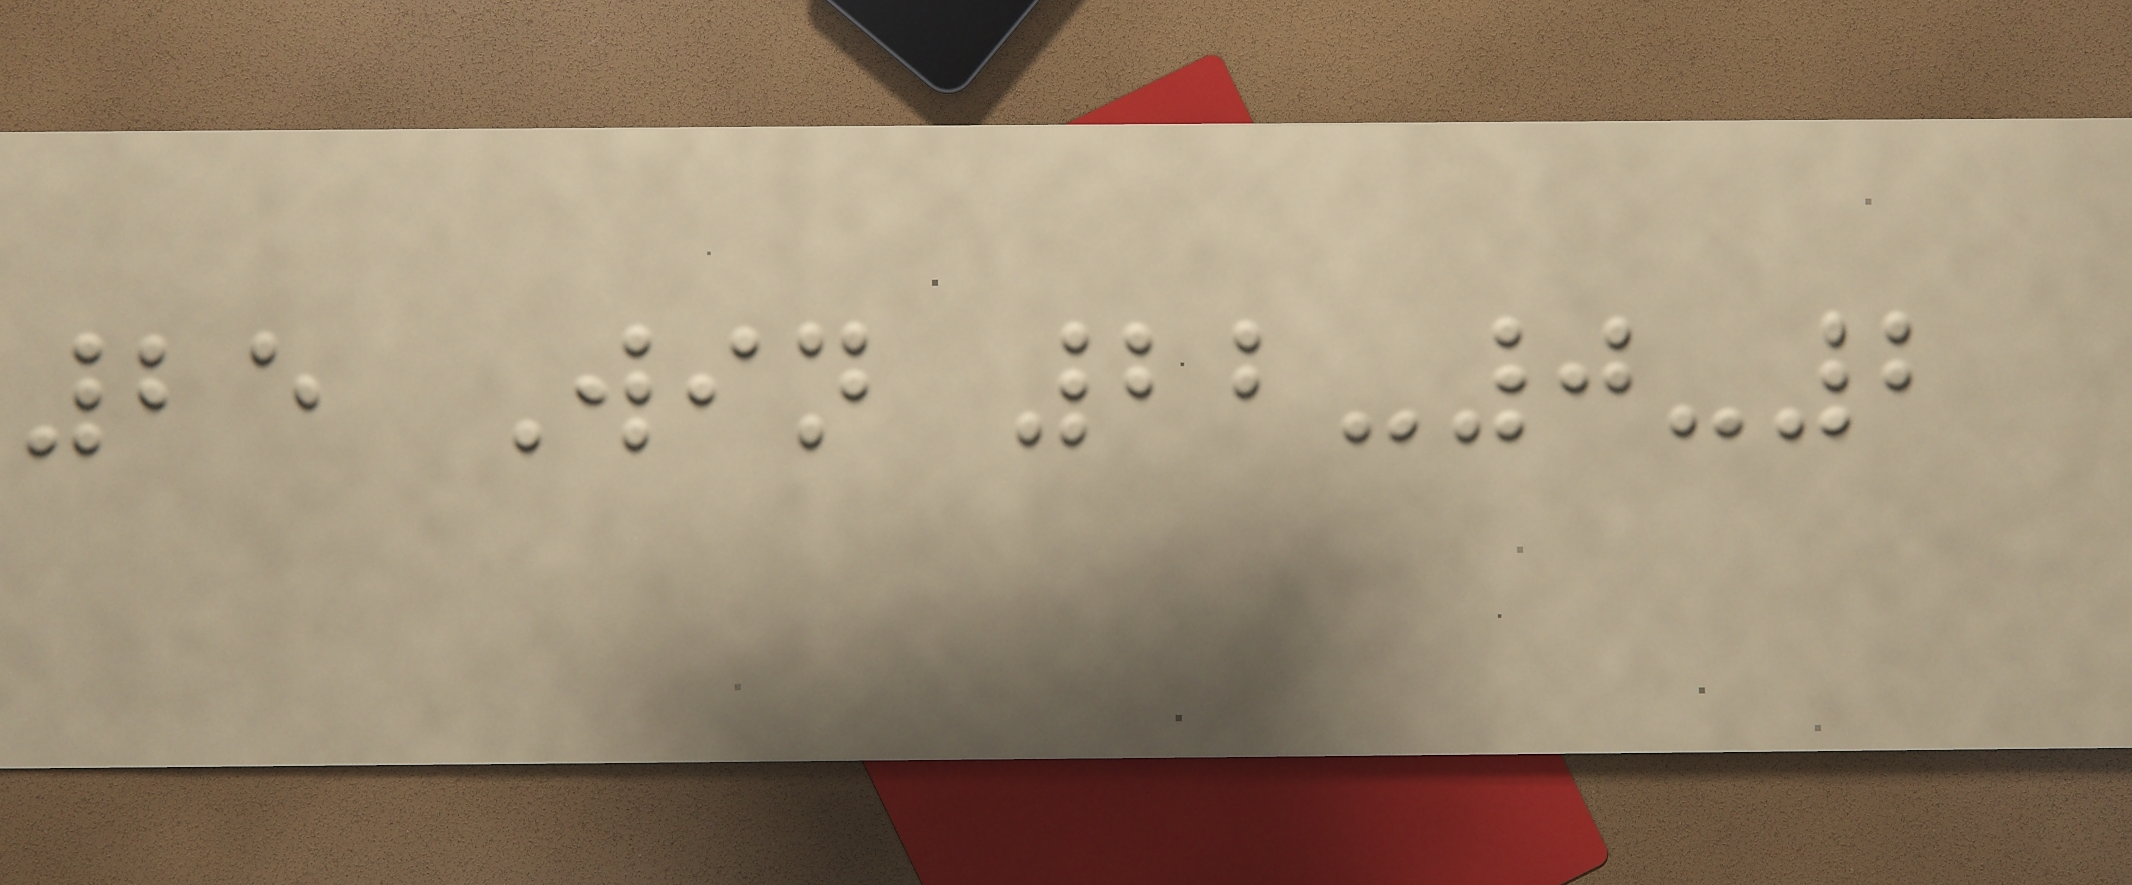25 Win 22-0-2
